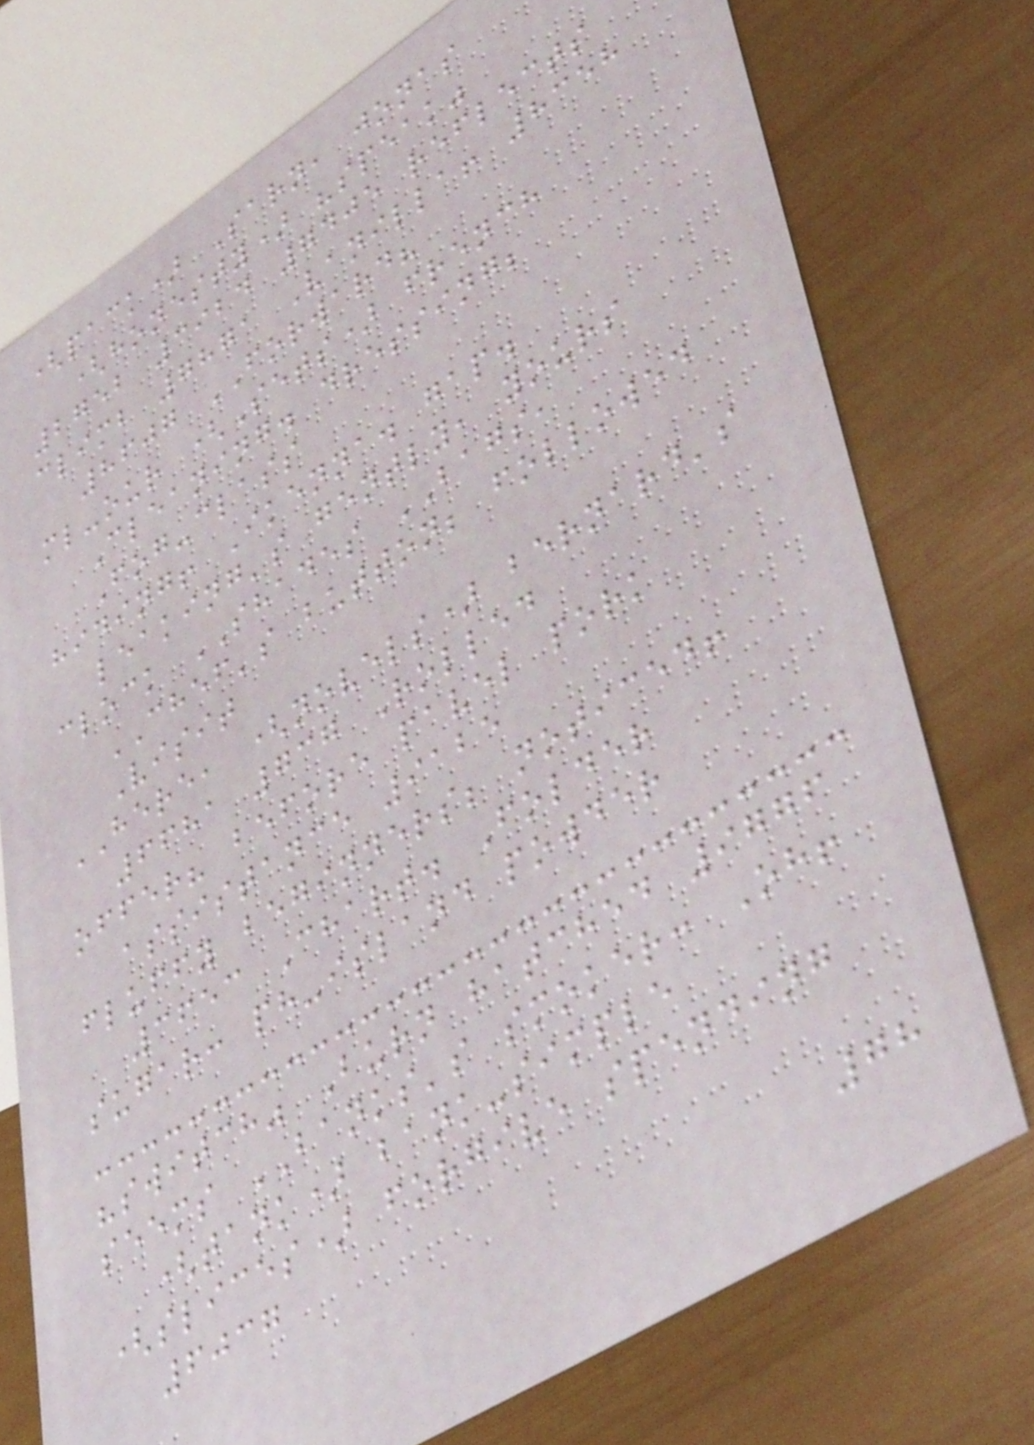(pack) Sarn, jonas
(honesty) "speak"
2752 3924 7405 reflects
climb 7871 Vanilla! 8358
8607 FORWARD?
ml-our (Sets) french
Cleaning. dressing;
Fog-class
hiding! Ikenna. gap.
leaking's gently, yours
clock SHADES BAGS,
CHEF's button; followed
Visit
HERE, (novels) bernard's
6681 737 Rolled
offer? before pavel pork
assistance 9125
fluffy beginners; noticed!
3653 Chart. Folder
sugar: ph-island powder
"switch" Burn hatched 9776
seems BANKS's smoker: Oh!
(tank) bank-simple
(slices) forgive spending
6037
78
